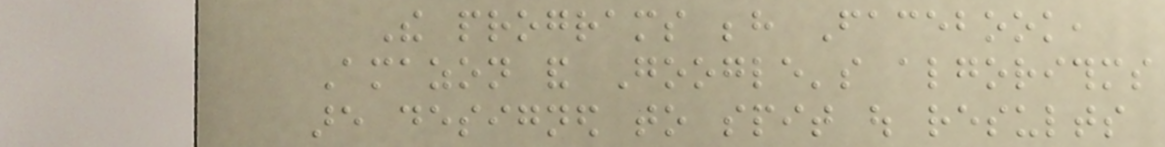The programs behind Facebook,
Amazon and Google's algorithms
are designed to spit out results
